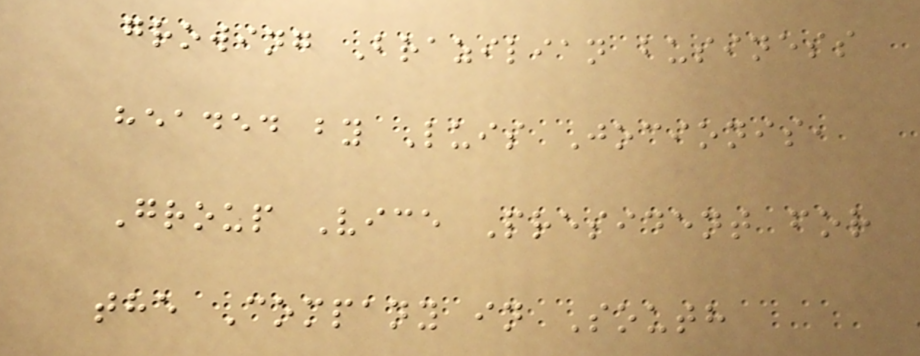growing Brazilian business
headed by Luis Jocionis,
Group Vice President for
the Company in South
